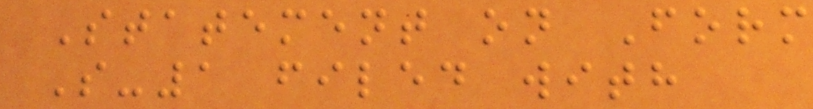Statement on Form
S-1 filed with
